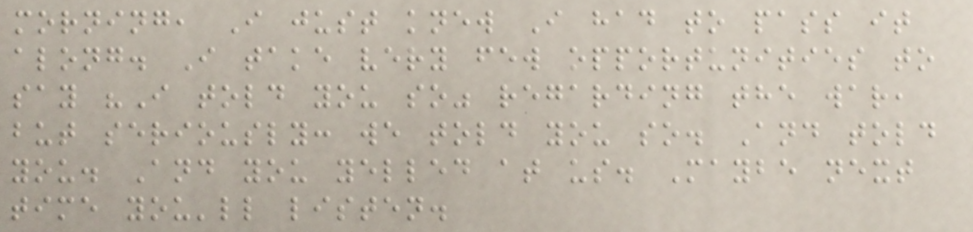morning, I just knew I had to pass it
along. I take very few opportunities to
say "I told you so" regarding the war,
but seriously: we told you so. And told
you. And you yelled at us. Maybe next
time you'll listen.
